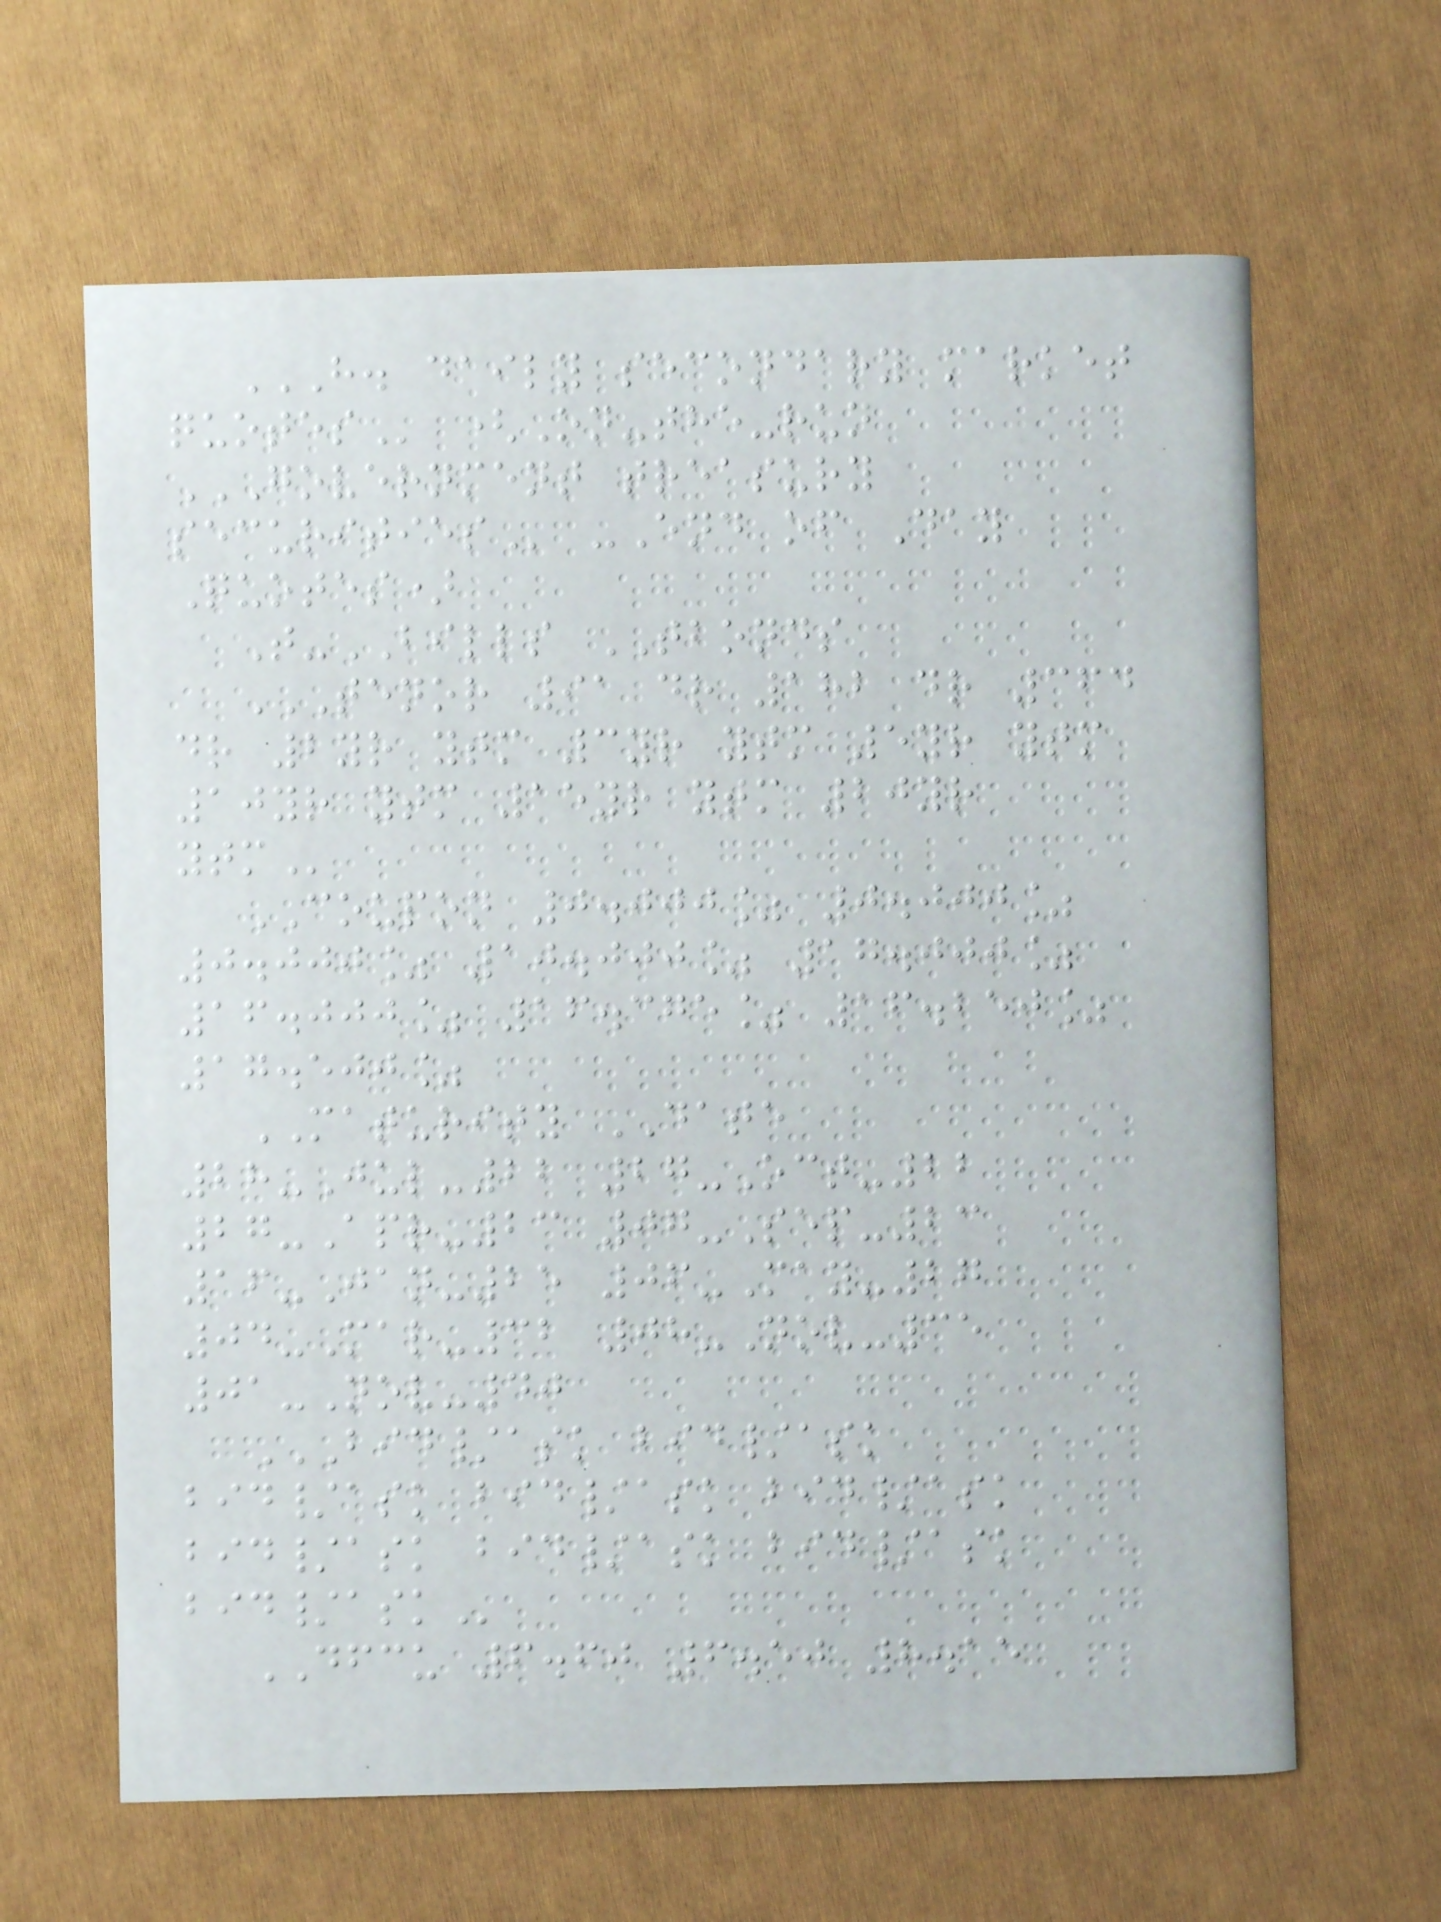H. DAILY SECONDARY MARKET
QUOTES (On-the-run
GOVERNMENT TREASURY
SECURITIES -End of Day
Quotes)
T-BILLS TBONDS
TENOR 91 DR 182 DR 364
DR 2YR YTM 3YR YTM 5YR YTM
10YR YTM 15YR YTM 20YR
YTM
COUPON 0.000% 0.000%
0.000% 10.000% 17.000%
16.000% 16.375% 16.250%
17.500%
MATURITY DATE
28-Jul-22 27-Oct-22
27-Apr-23 07-Sep-23
16-Jan-25 06-May-27
04-Mar-32 08-Nov-35
01-Nov-40
BID/ASK BID/ASK
BID/ASK BID/ASK BID/ASK
BID/ASK BID/ASK BID/ASK
BID/ASK
DFCU 6.60 6.50 8.15
